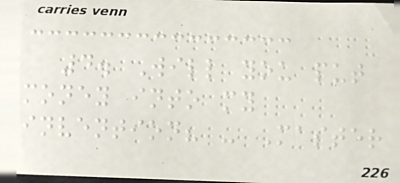4. Will you put
money into my
invention? - Master
